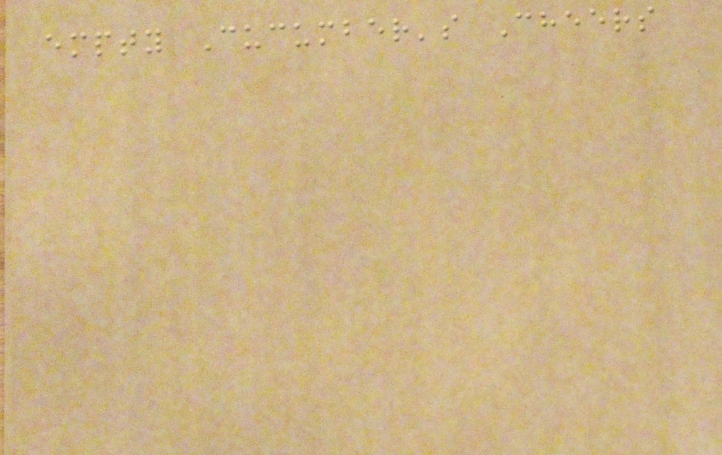empty Cucumber's Cheers
